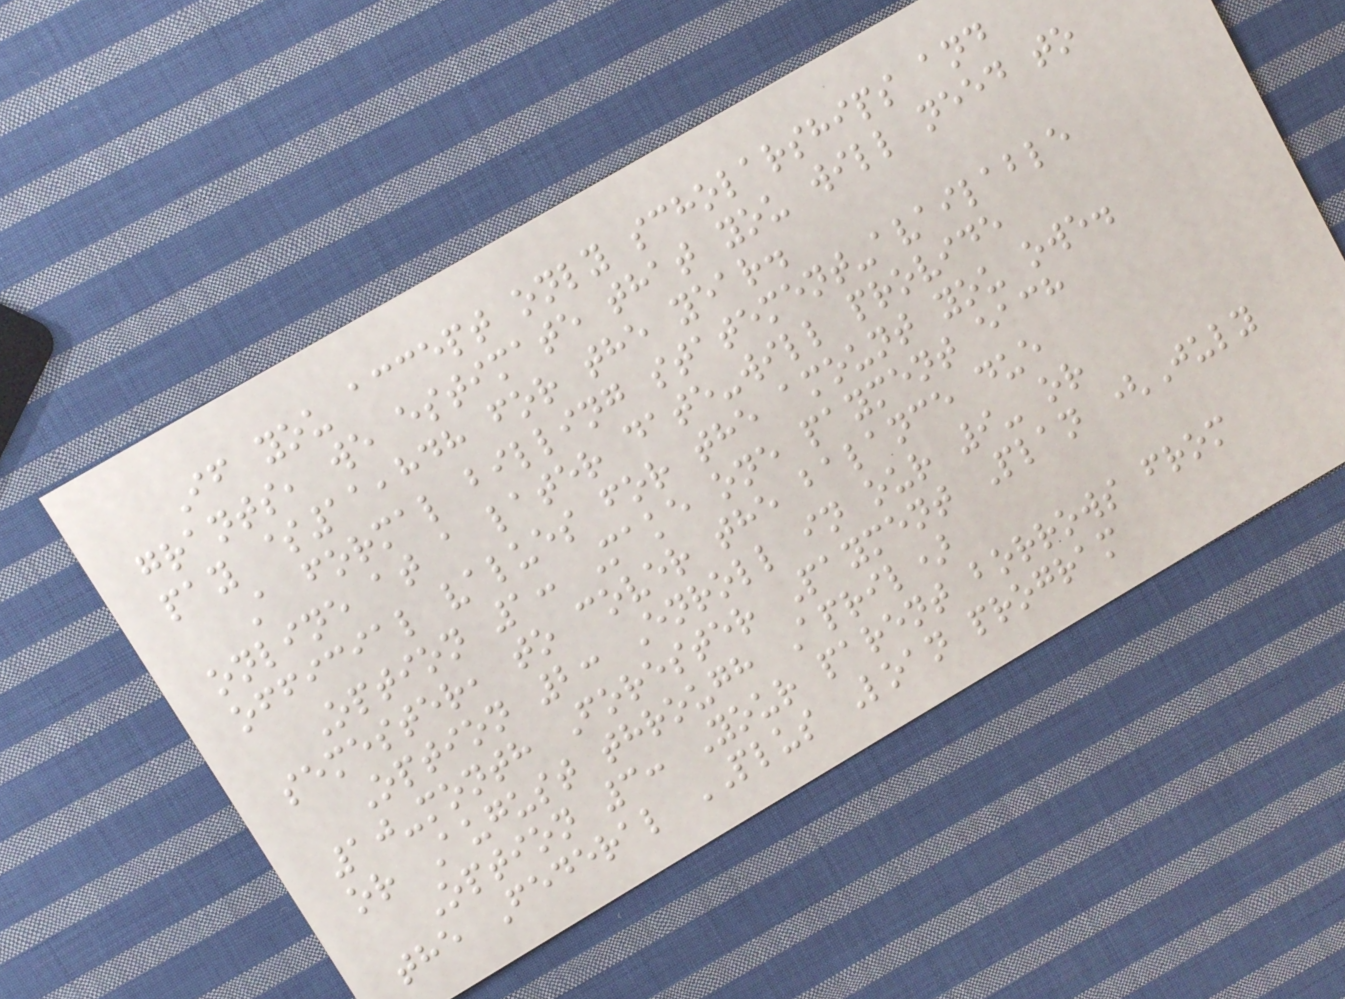If you accept only scholarships and
grants, we estimate that you will need to
pay $11,848 for the year.
A formal billing statement-available
online at a later date-will provide
official values for the amount you owe.
Option 1: Make one payment each
semester, to cover the balance due
Option 2: Enroll in our 9- or
10-month Forester Payment Plan (July
or August through April)
Option 3: Your parent borrows from
the Federal PLUS Loan program
